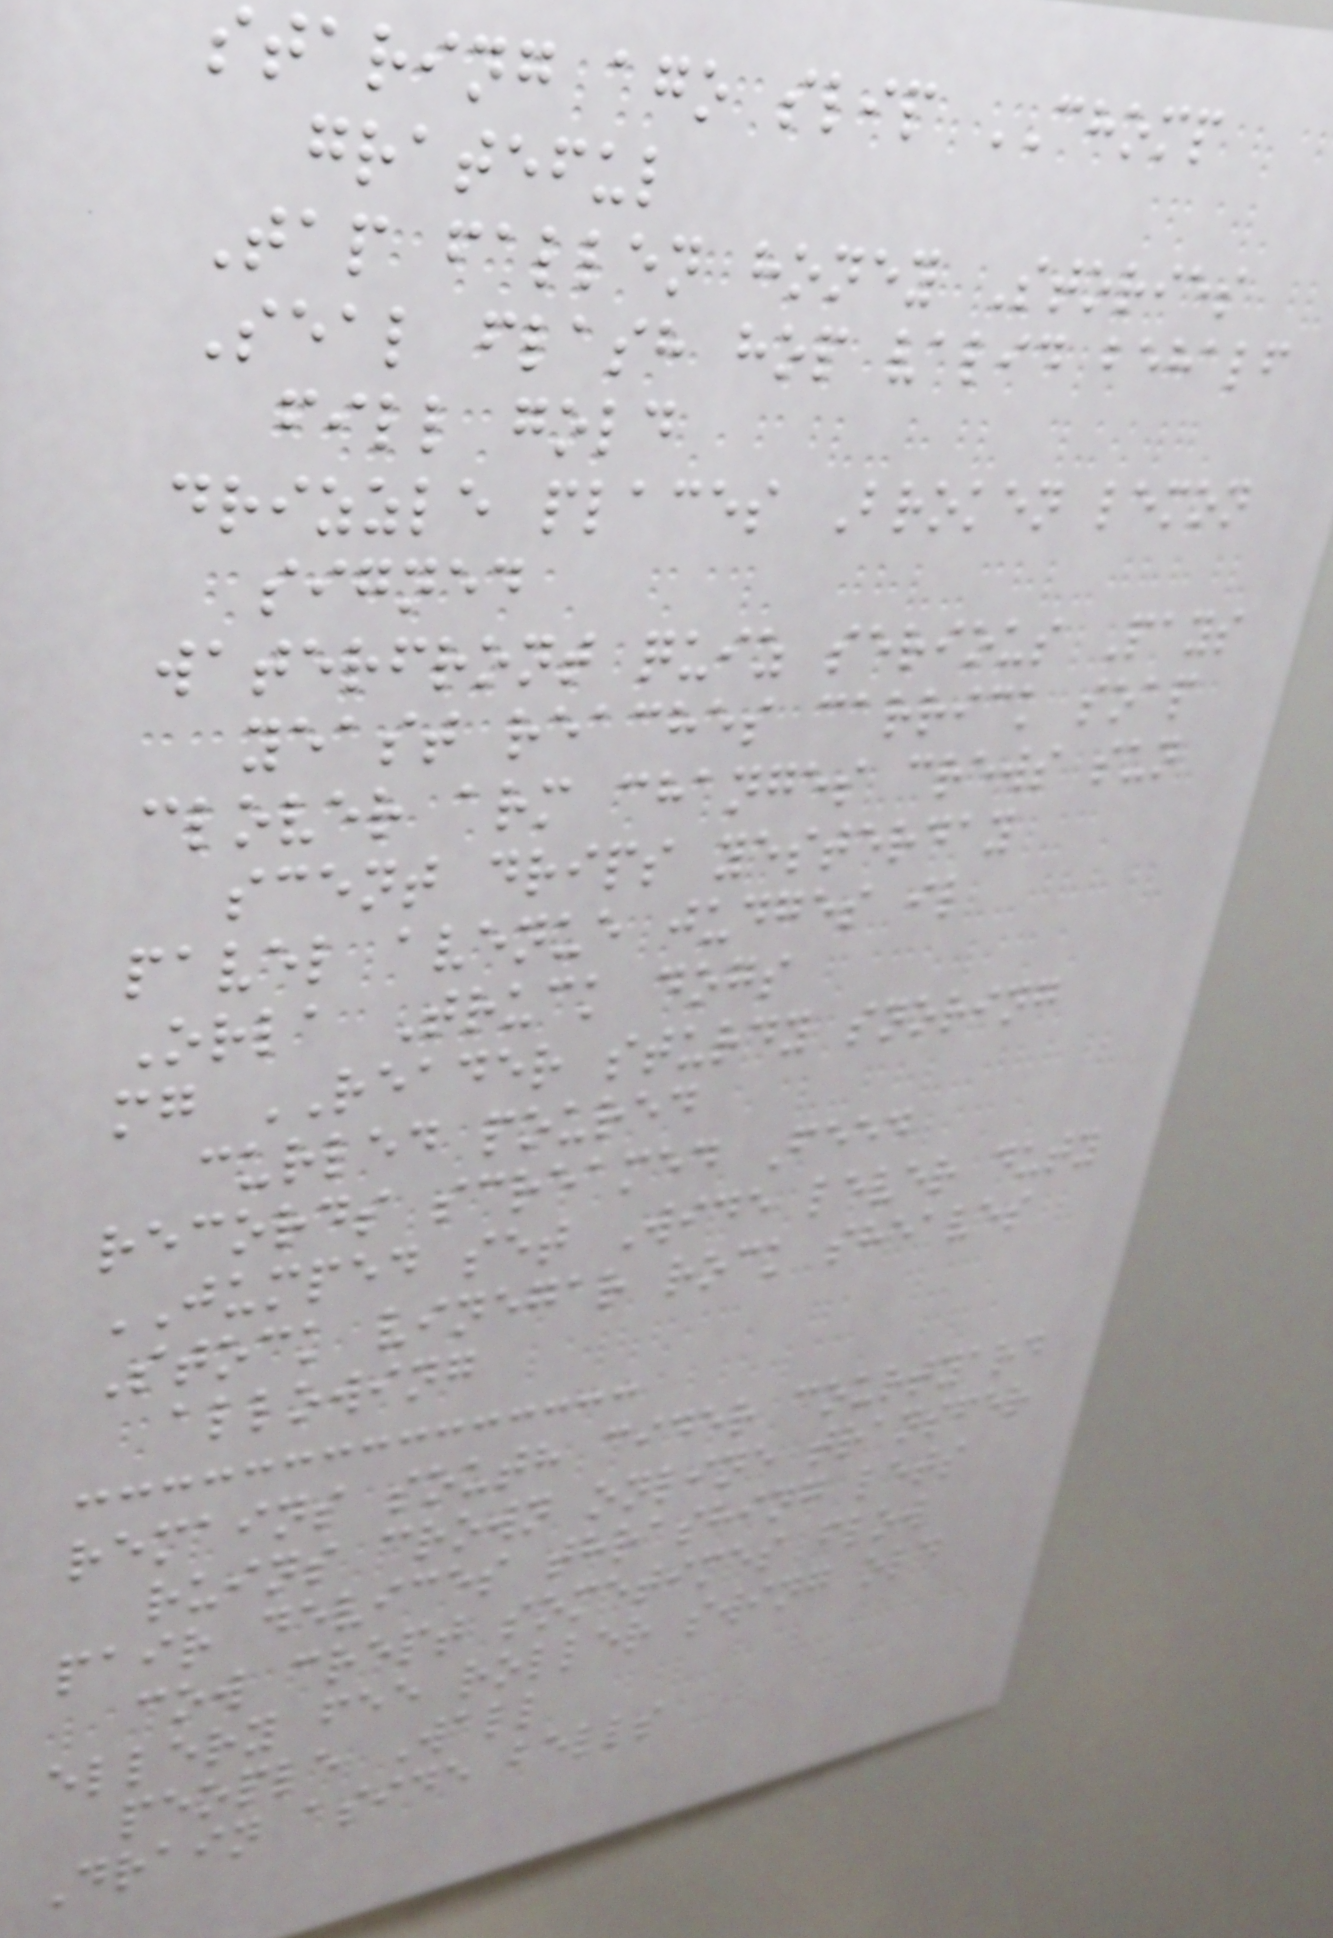staring ago slip CHOMP
grateful
Tap fallen honey Stories
Seal flash hop valid behalf
fill gold
drizzle places Broken lemon
signed
waterfront quiz serious Pays
yeast reaches carrick soap
clover arm changes crews sun
scent drips yesterday
pavel avenue judges il
Orla Truck dogs
mg READER sturdy snoring
curled poured
records screamed Feed
JUMPED set Wide lever duty
Stock vinegar rock sheaves
allowing
remains south cider courtyard
ruins crown online transfer
pair devices thrashing lets
cow crept sometimes flow
ellery fee roller swing old
people Wall
Drain aside bells
